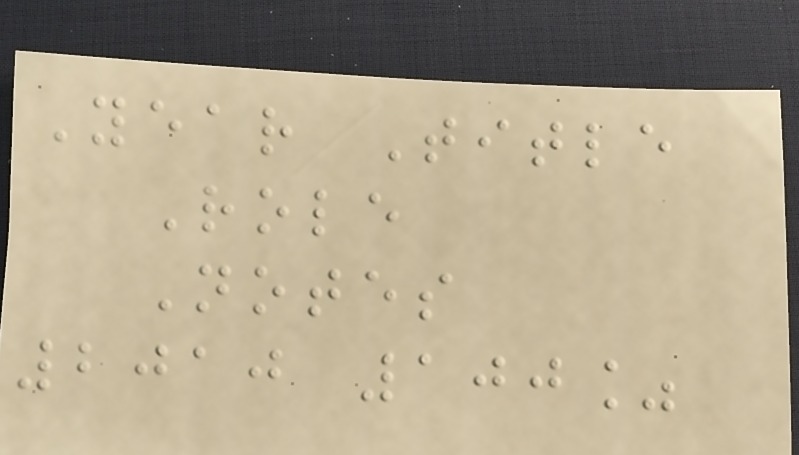Year Title
Role
Notes
2010 100%
